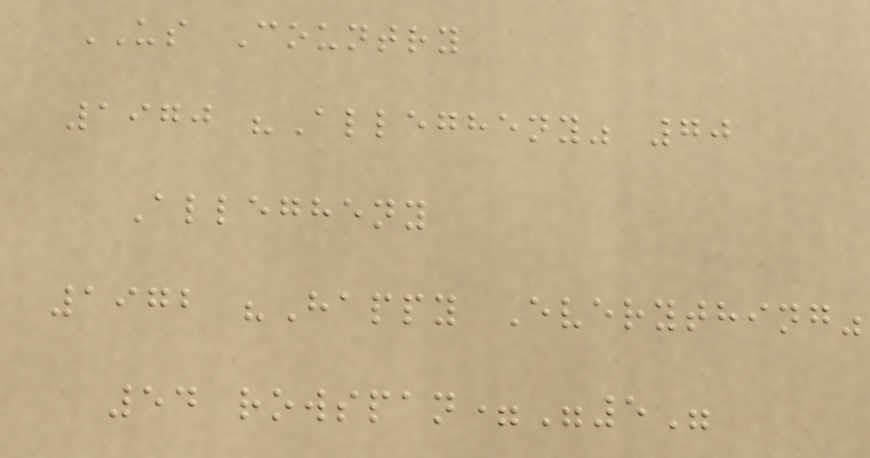US Country
1970 "Allegheny" 70
Allegheny
1972 "Happy Everything"
54 rowspan="5"
